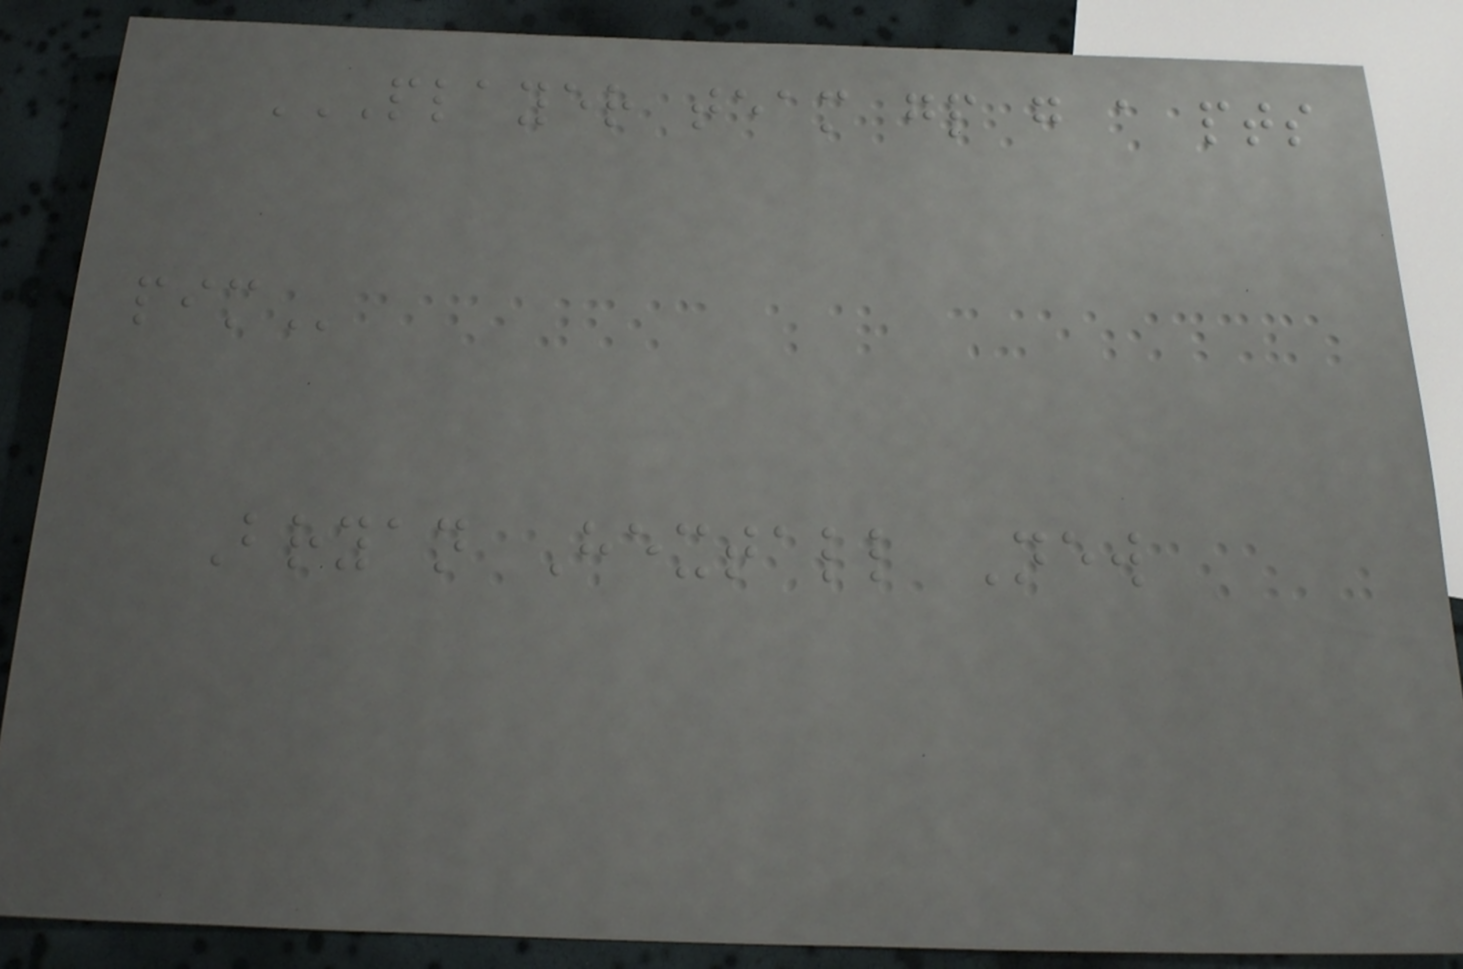PLAYER TEAM GP G A PTS
PIM
Bryan Hextall New
